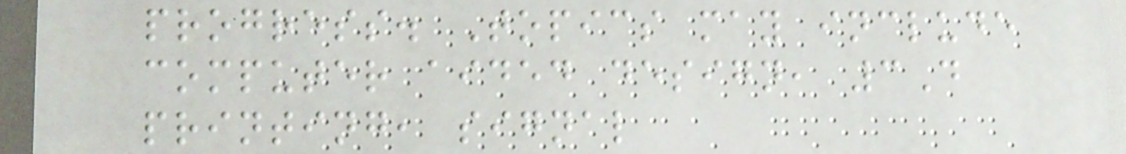progress. Topics may include
computer aided design, 3D
printing, signal
